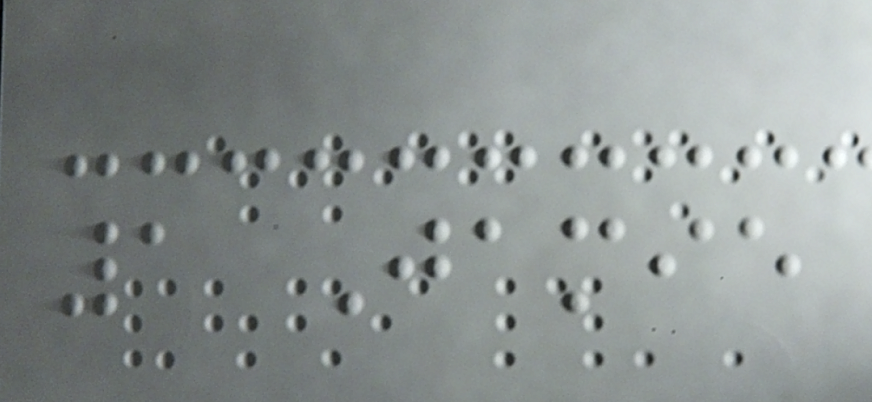1 Jamie
